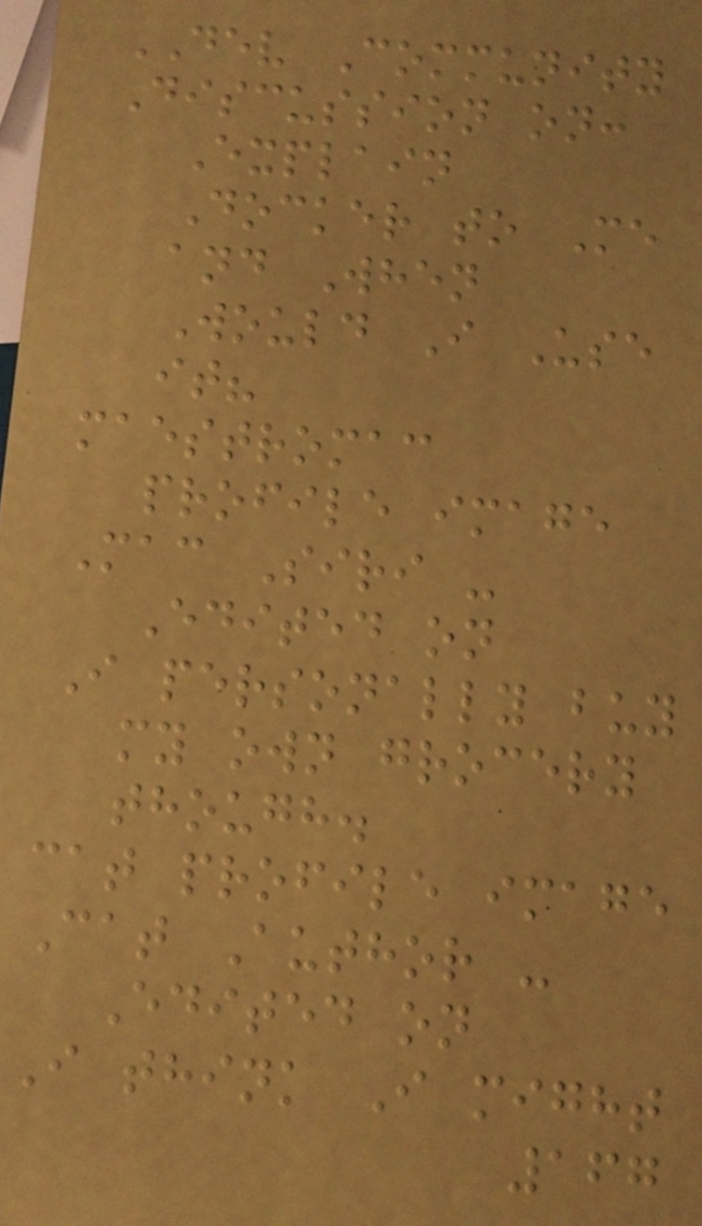DEV Community
Discussion on:
Explain
Docker to Me
and When
Would I Use
it?
maestromac
profile image
Mac Siri -
Edited on
I personally buy
my own grocery
though.
cat profile image
Cat Author -
Edited on
I think I might
167
